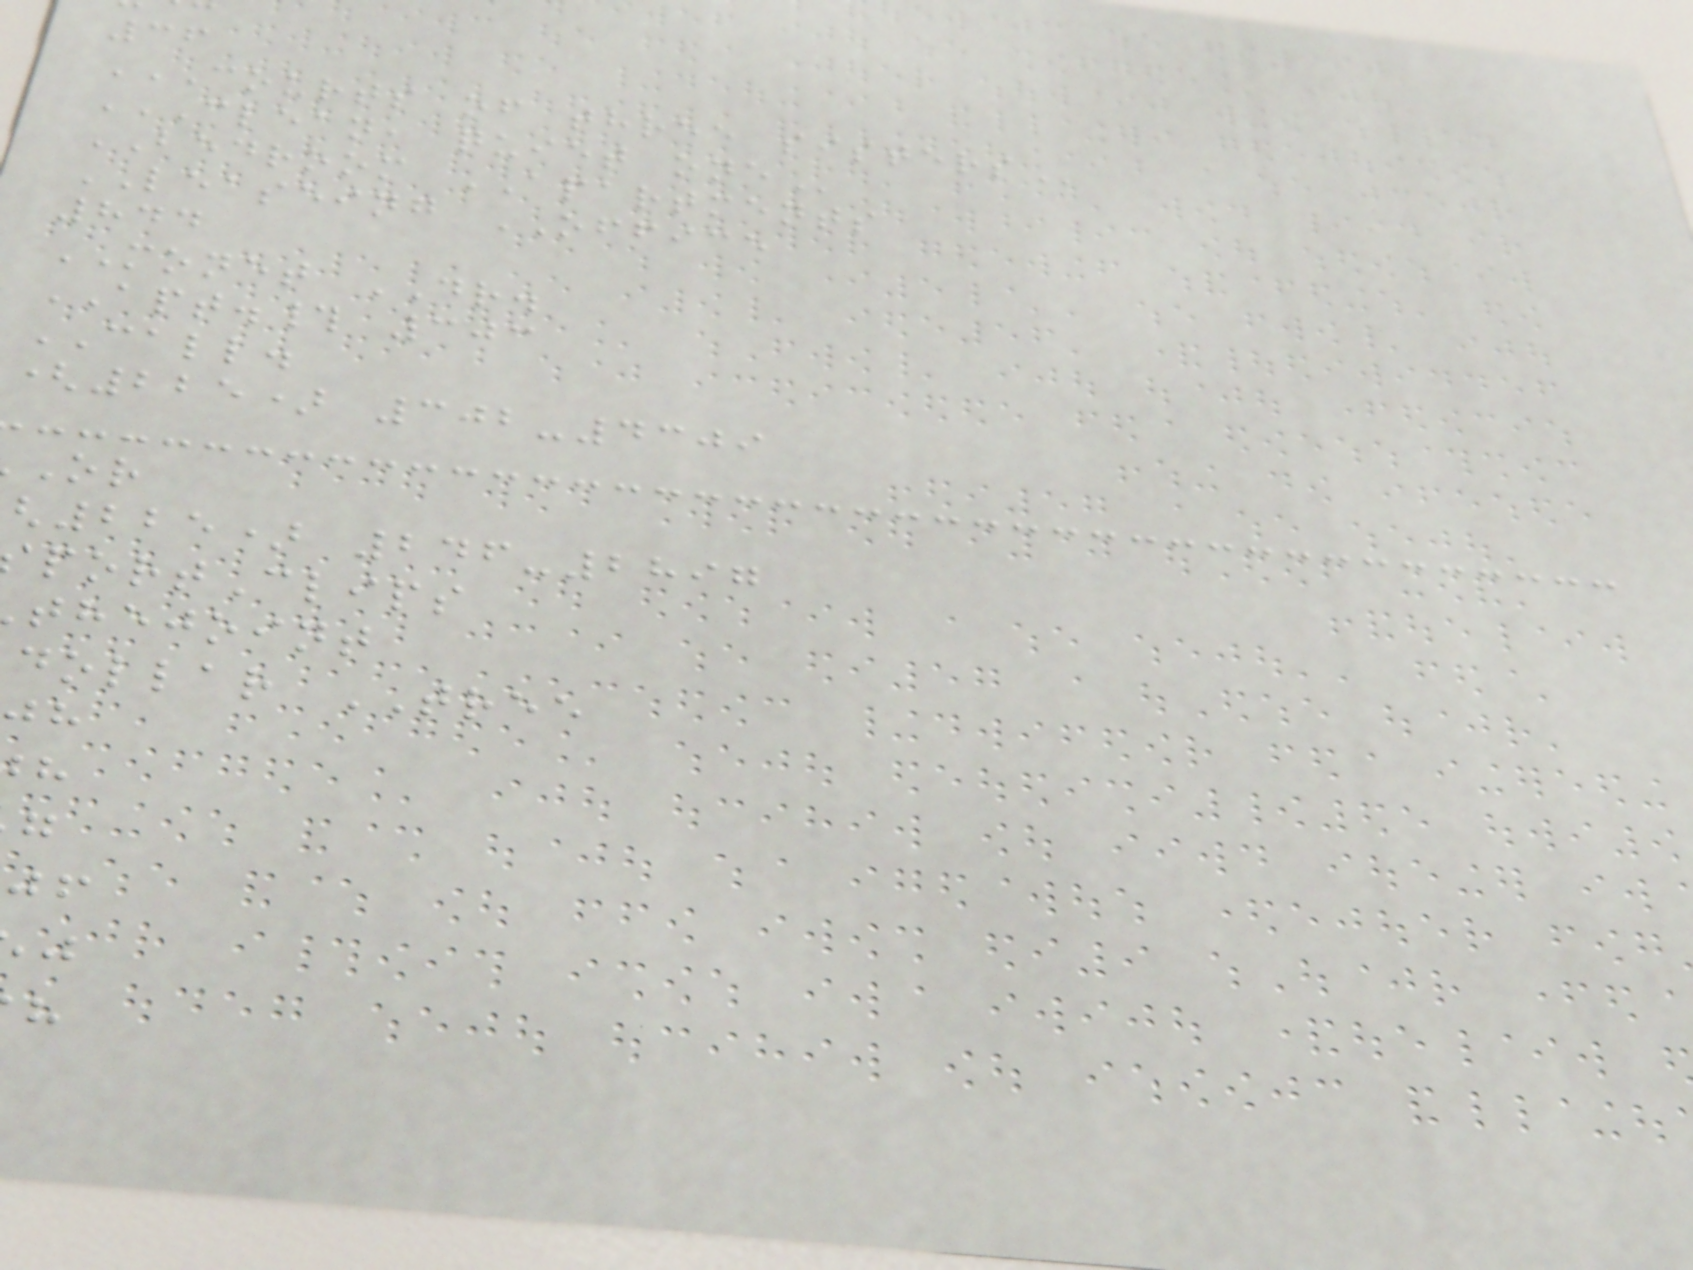36
COURTS OF THREE SISTERS
CLEAN, QUIET ONE
BEDROOM APARTMENTS
LEASEING OFFICE
844
MONET DR.
APT.# 303
CALL.
(225) 302-4309
225) 246-2897
portClips
thejoint
dollar TREE
